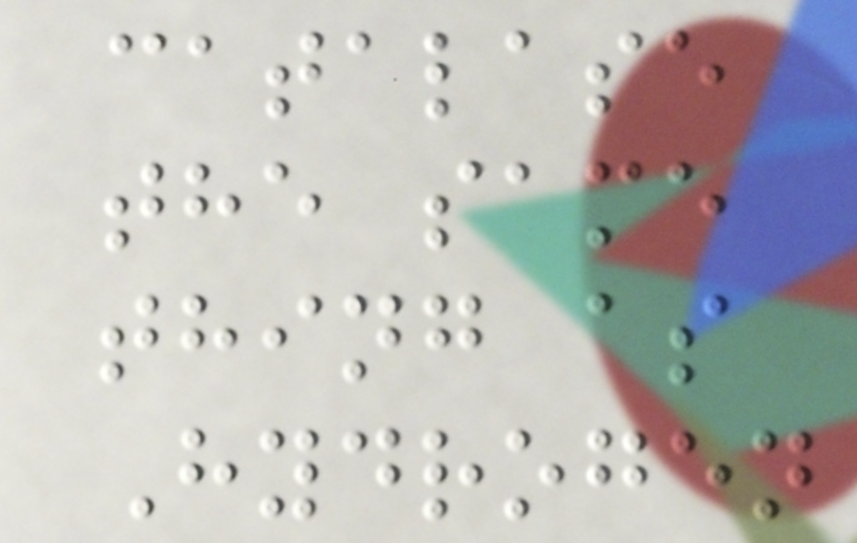catalase
the same
thing as
Hydrogen
